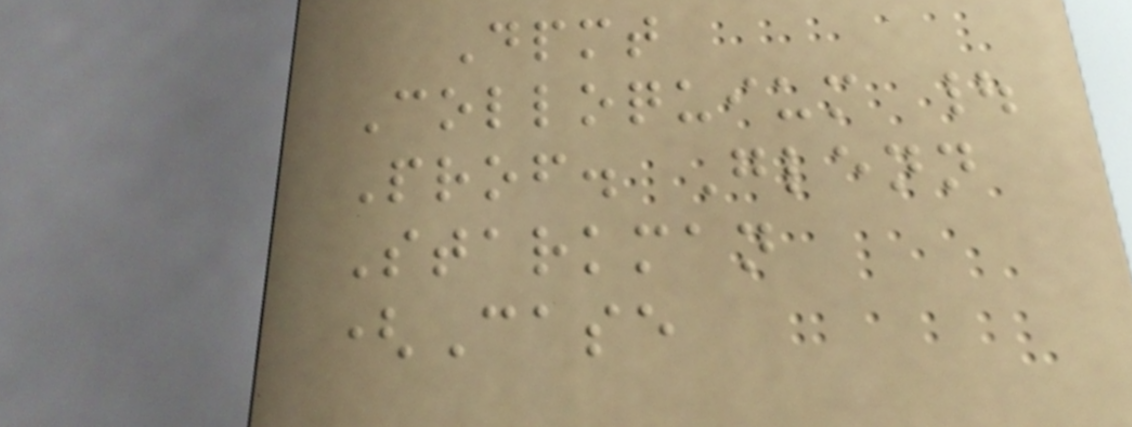Dpmt
Colloquium |
Prof. Glenn
Starkman
(Case
